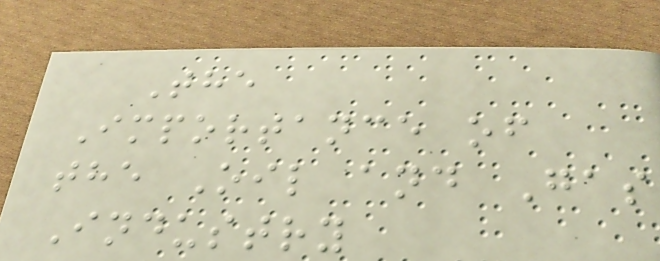The
Importance of
the Oil and Gas
Industry
